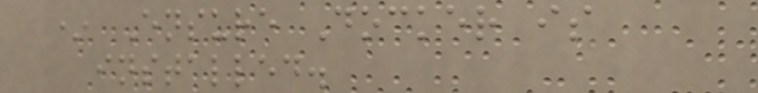* Ensure Docker is
installed.
